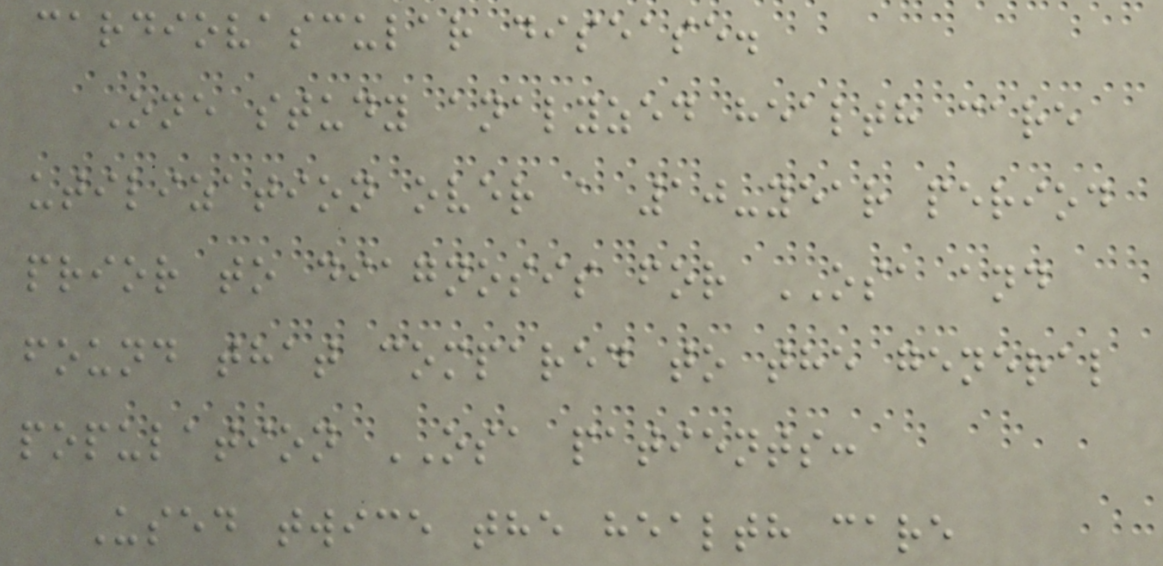cardiovascular disease.
One study analyzed health care
utilization over a 10-year period
prior to diagnosis for OSA and
found that compared to the general
population OSA patients:
Used twice the health care
